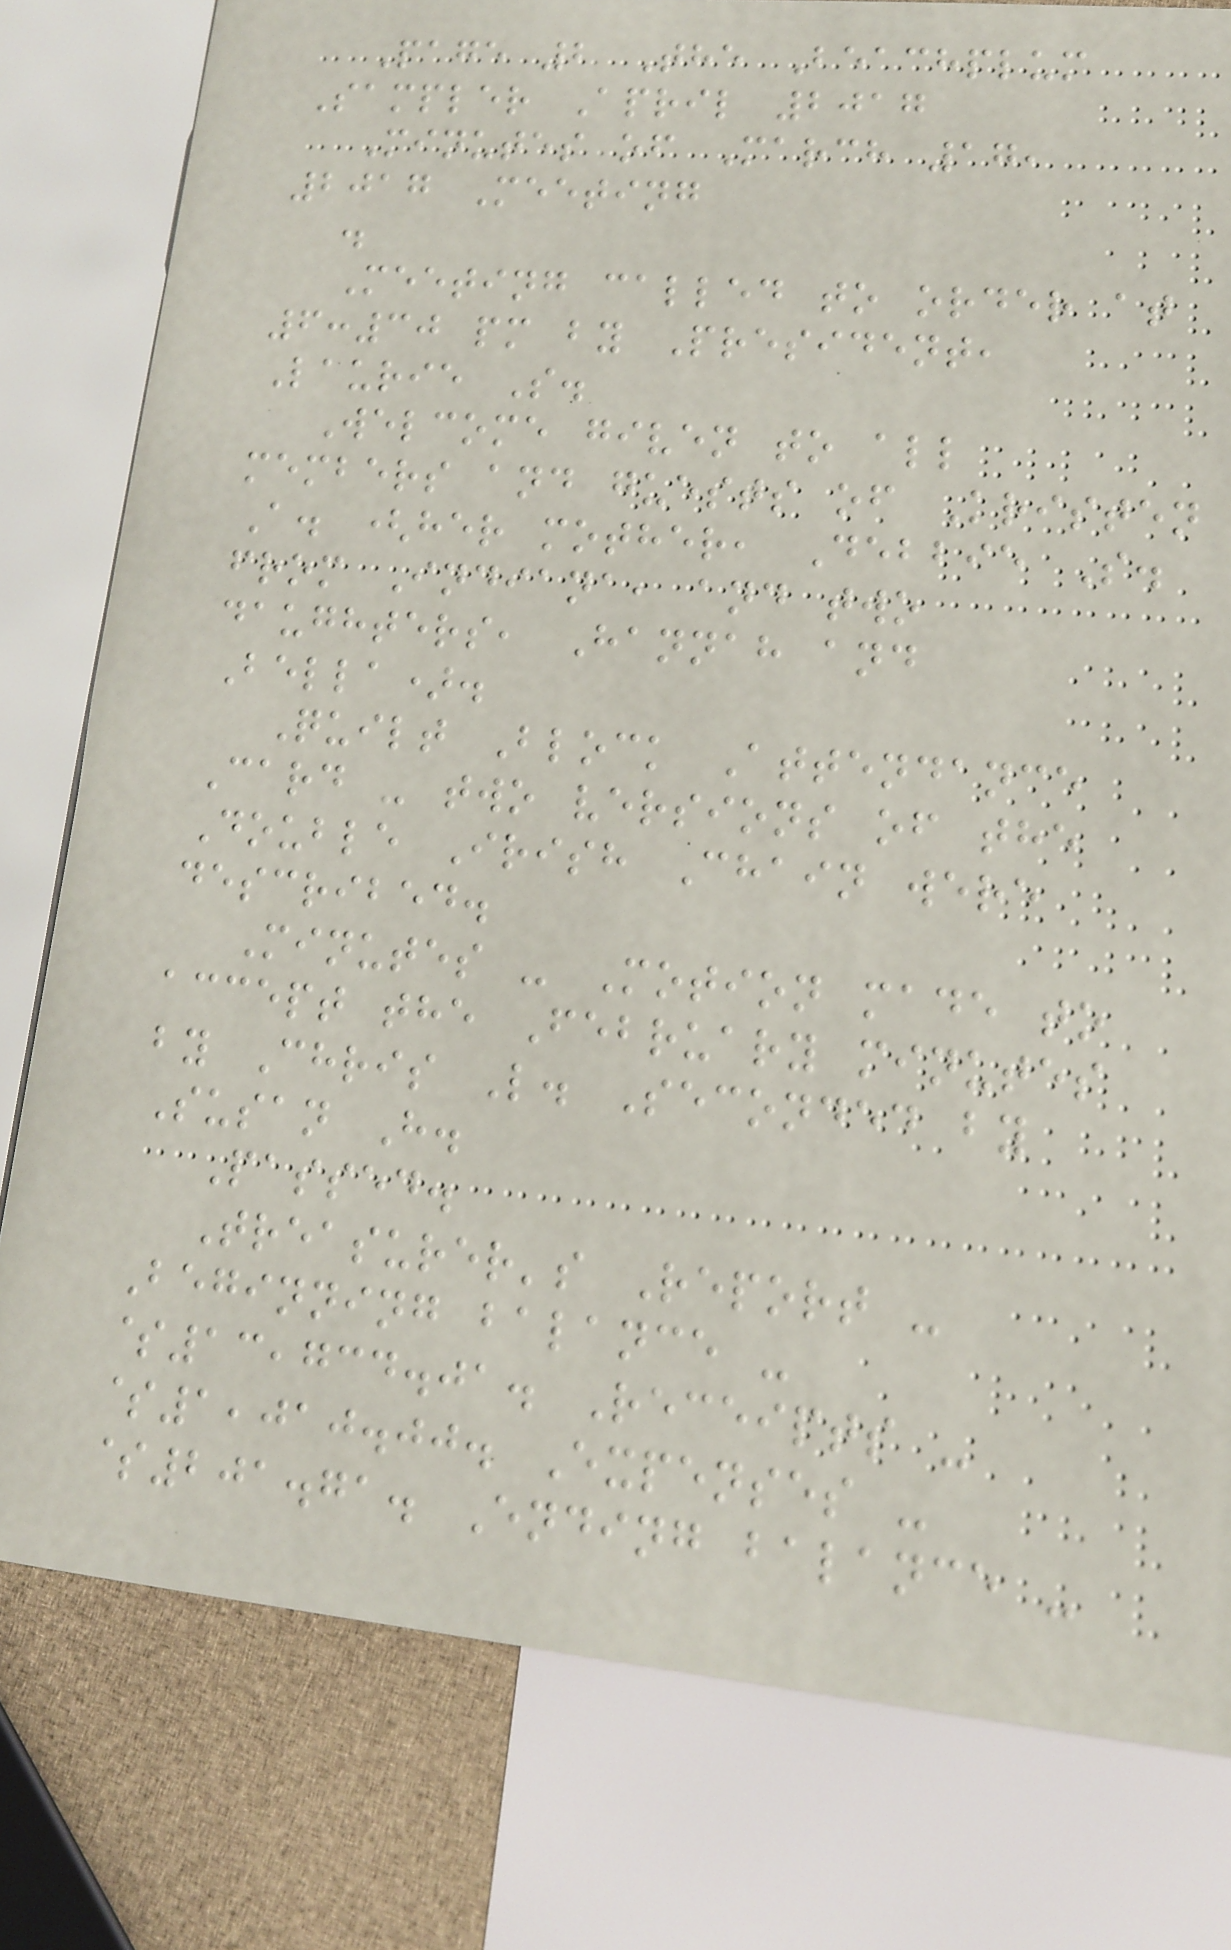Page 2 The Beachplum
Sampler April 2017
Minutes of March 17,
2017 Meeting
.
Meeting called to order at
6:30 pm by President,
Laurie S.
Welcome given to all
members and guests of Kristen
A. (her mother, Debbie S.
from Indiana, and two
daughters, Hannah and
Bella).
Quilt Block Attendance
Card - two versions of the
Double Irish Chain were
described.
Minutes - Motion made to
accept the February minutes
by Chris L. Seconded by
Susan H.
Passed.
Treasurer's Report -
Beginning balance -
$13,734.01. Receipts -
$1,010.00. Expenses -
$201.71. Ending balance -
